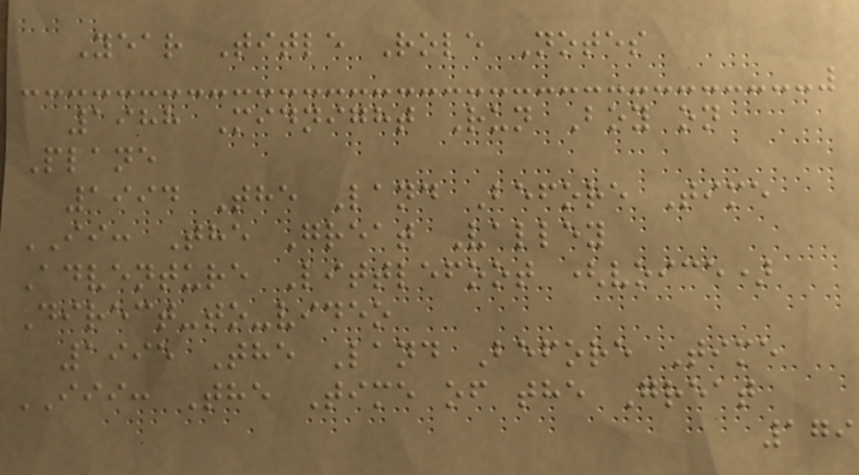Year Title Role Notes
1988 Midnight Run Boy on
Plane
1994 The Land Before Time
II: The Great Valley
Adventure Littlefoot (voice)
Direct-to-video
1995 The Land Before Time
III: The Time of the Great
179
